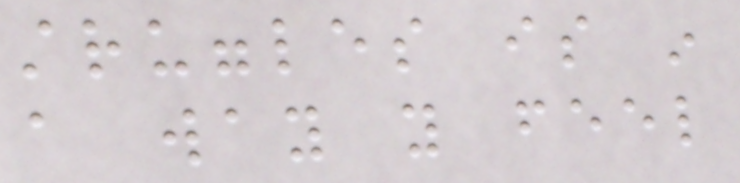struggles is in
a way you feel
